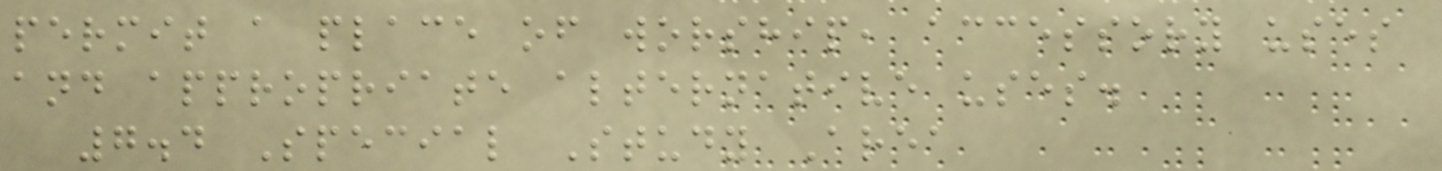permit a place of worship, accessory uses
and appropriate alternative uses.
7.4 Special Study Area
